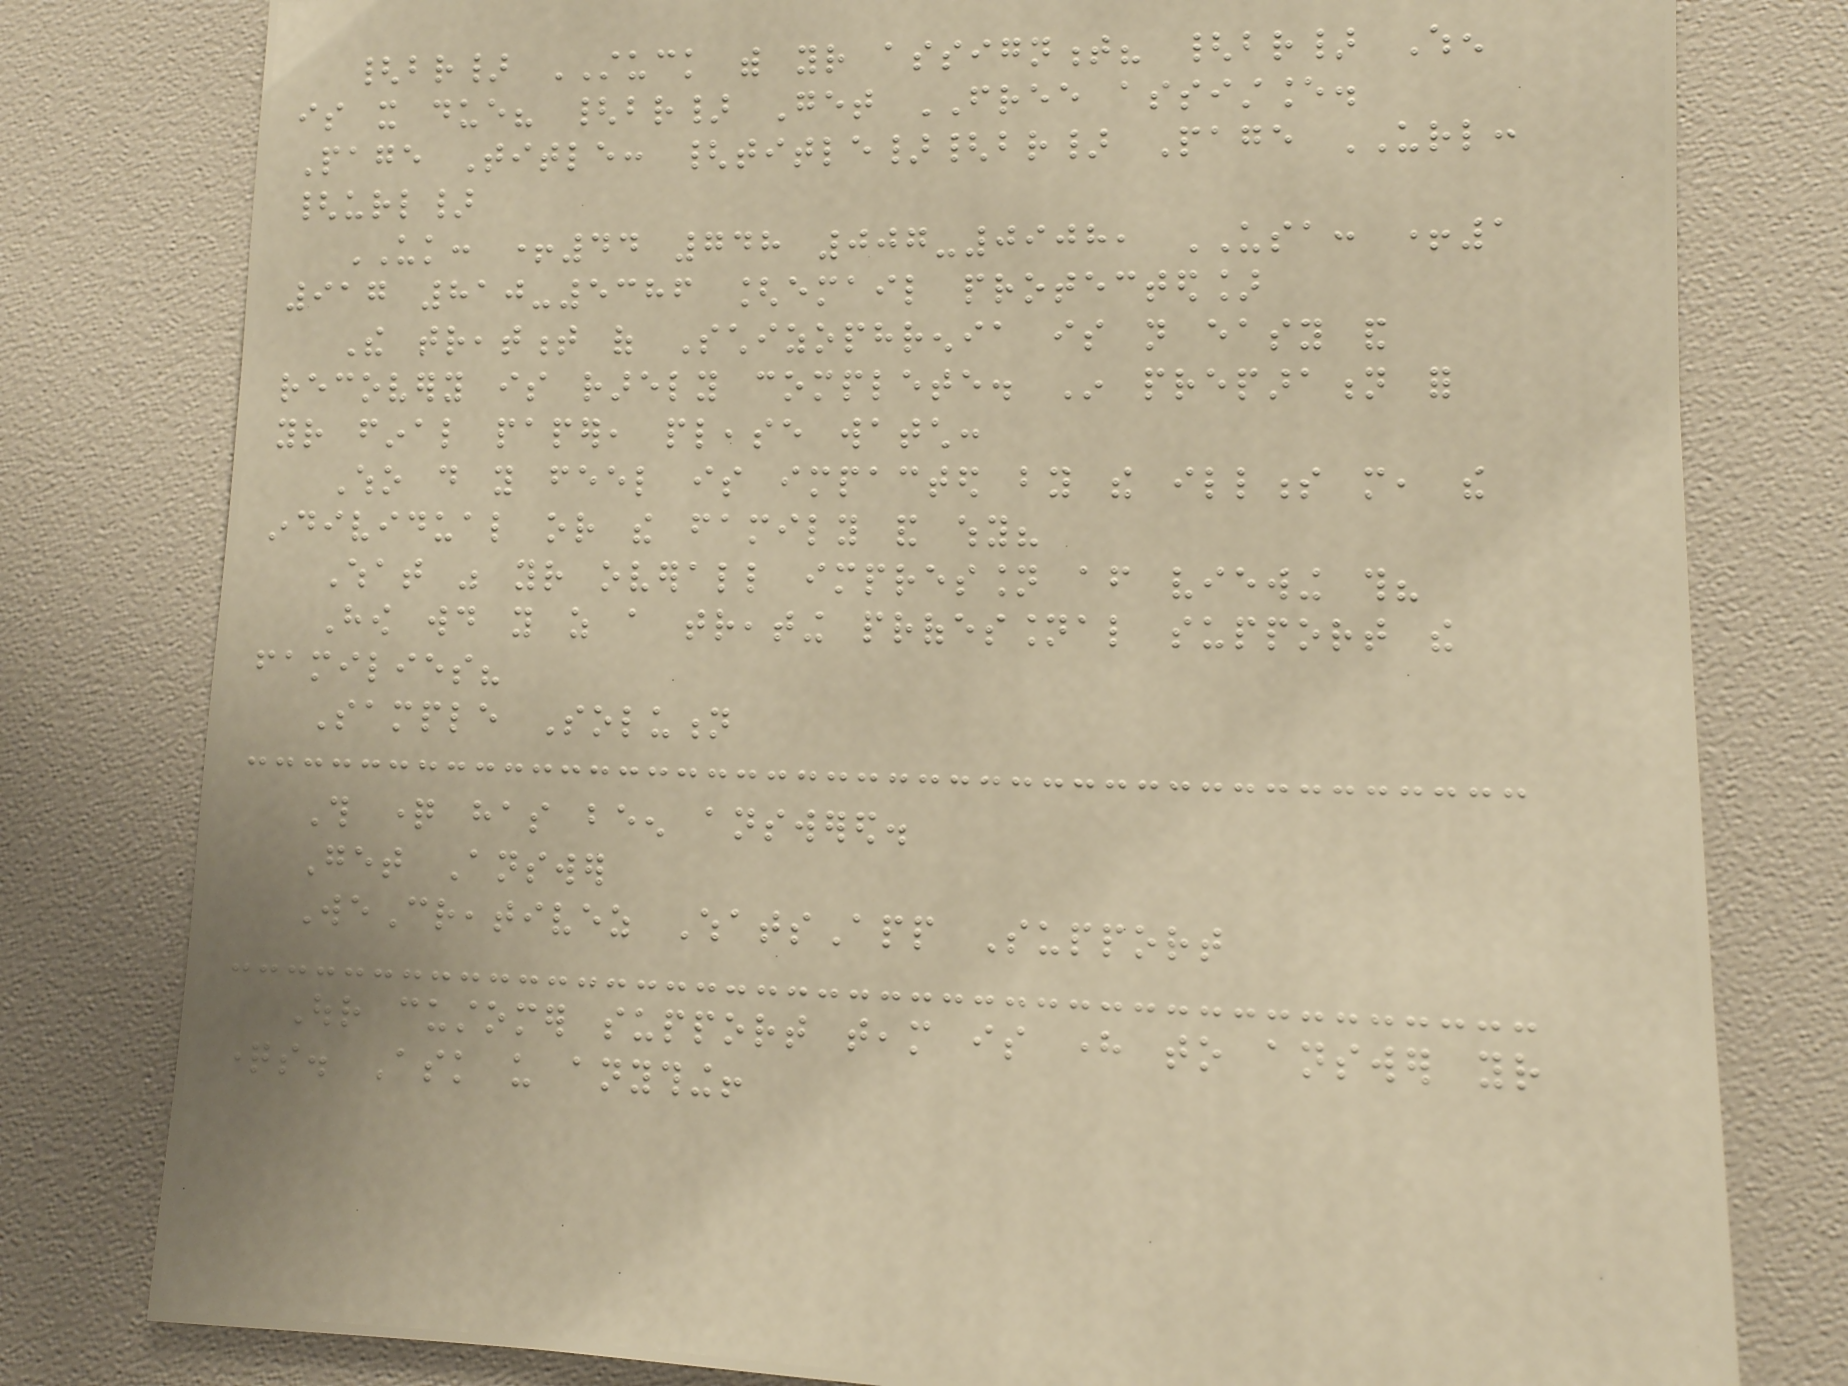{br} STUCK with your assignment? {br} When
is it due? {br} Get FREE assistance.
Page Title: {title}{br} Page URL:
{url}
UK: +44 748 007-0908, USA: +1
917 810-5386 [email protected]
The treatment of Schizophrenia is not easy and
recovery is rarely complete. In preparation for
your final paper, please watch:
Who do you feel is impacted by the illness more, the
individual or the family and why?
What was your overall impression after viewing this?
How would you as a treating professional support the
families?
Sample Solution
This question has been answered.
Get Answer
WeCreativez WhatsApp Support
Our customer support team is here to answer your
questions. Ask us anything!
